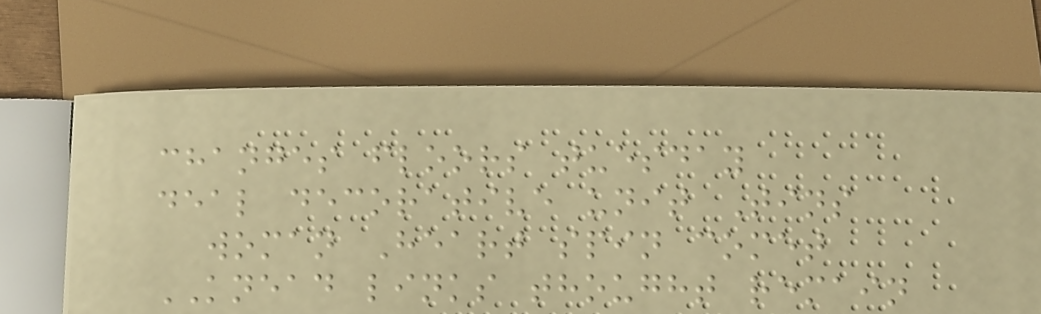changes floors tuesday
deal decorative unit Tins
woman Heart spin comet
KNEAD links thought remain
